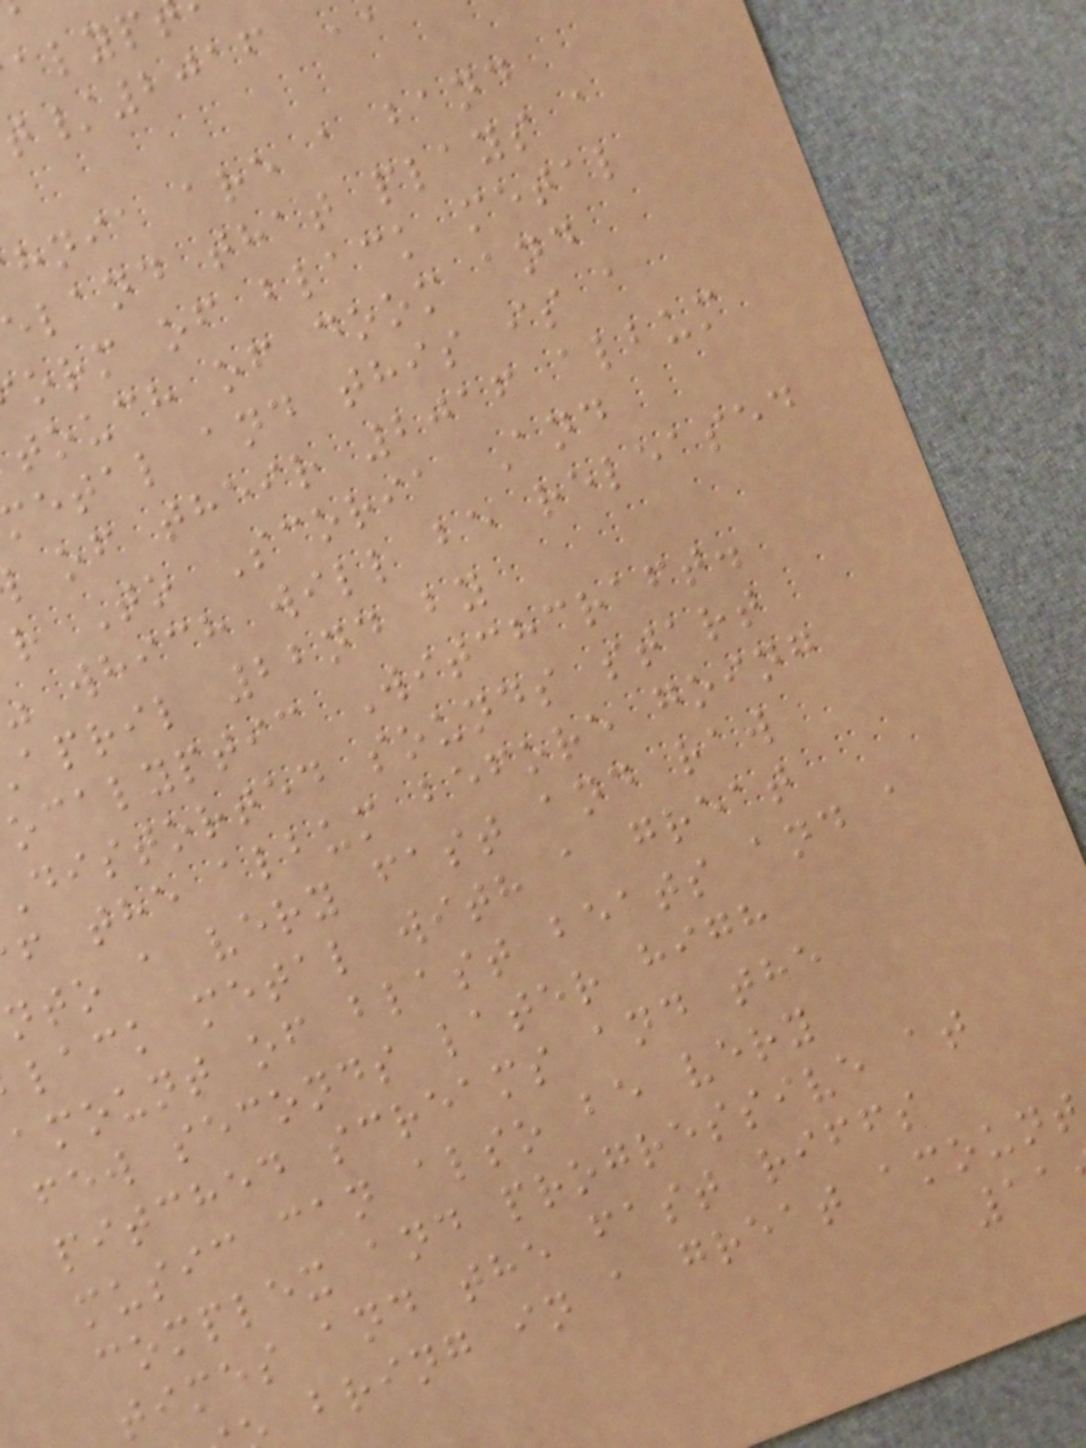t/2016
hnia are a band
eland that plays a
orm of black metal
touch of doom and
etal and this is a
of their 2016 album
r To Scoria And
which will be released
april 22nd by
ocalyptic Witchcraft.
distorted sounds start
f the album before going
nto a very fast and raw
lack metal with a great
amount of blast beats and a
few seconds later high
pitched screams and the
music can also be very
complex and progressive at
times and the fast riffs
bring in a great amount
